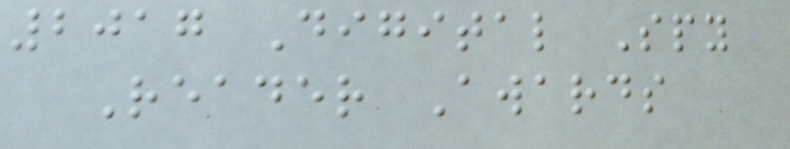2017 Digital Spy
Reader Awards
